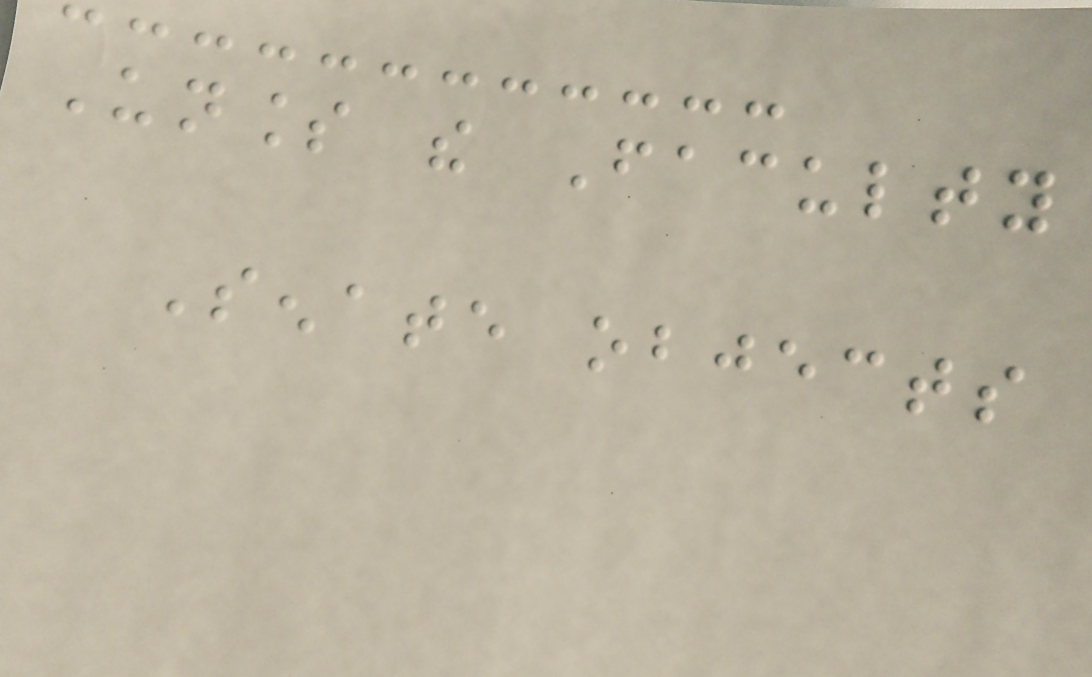Unless the Faculty
Senate objects
